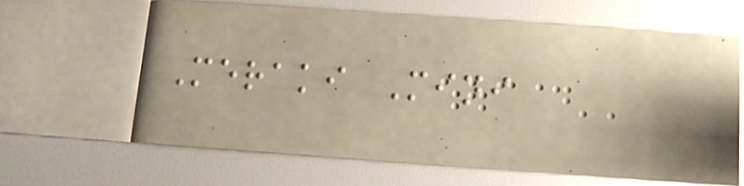Meraki Mini
